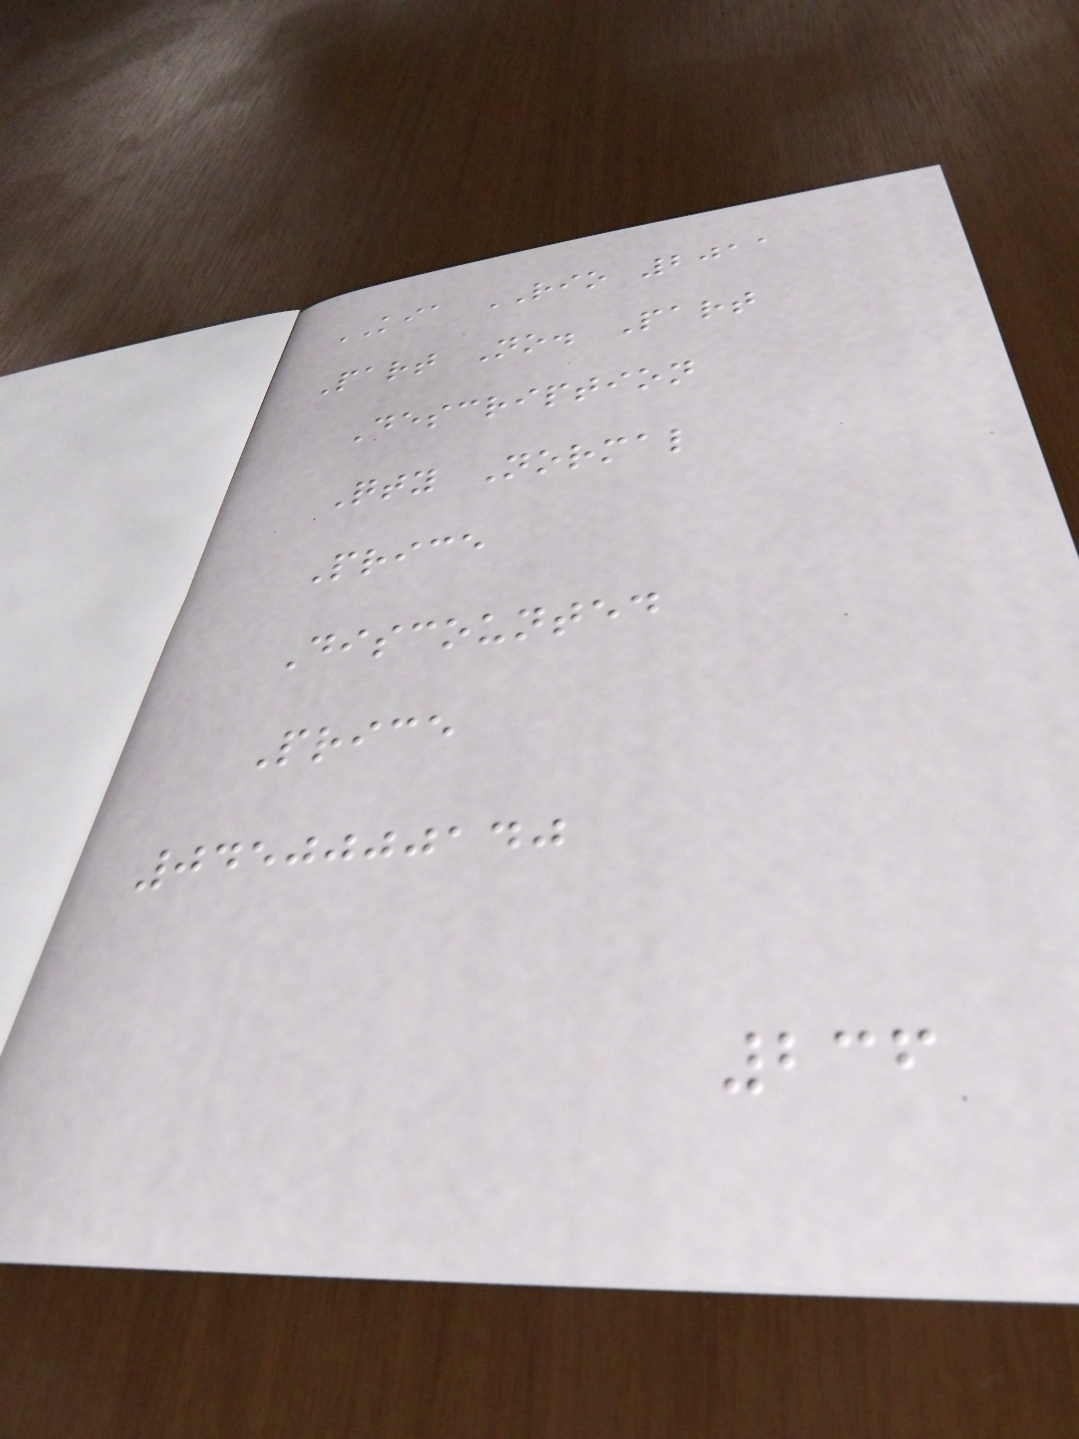KIA RIO 2011
Part No. Part
Description
Qty Normal
Price
Discounted
Price
0450000140
236
